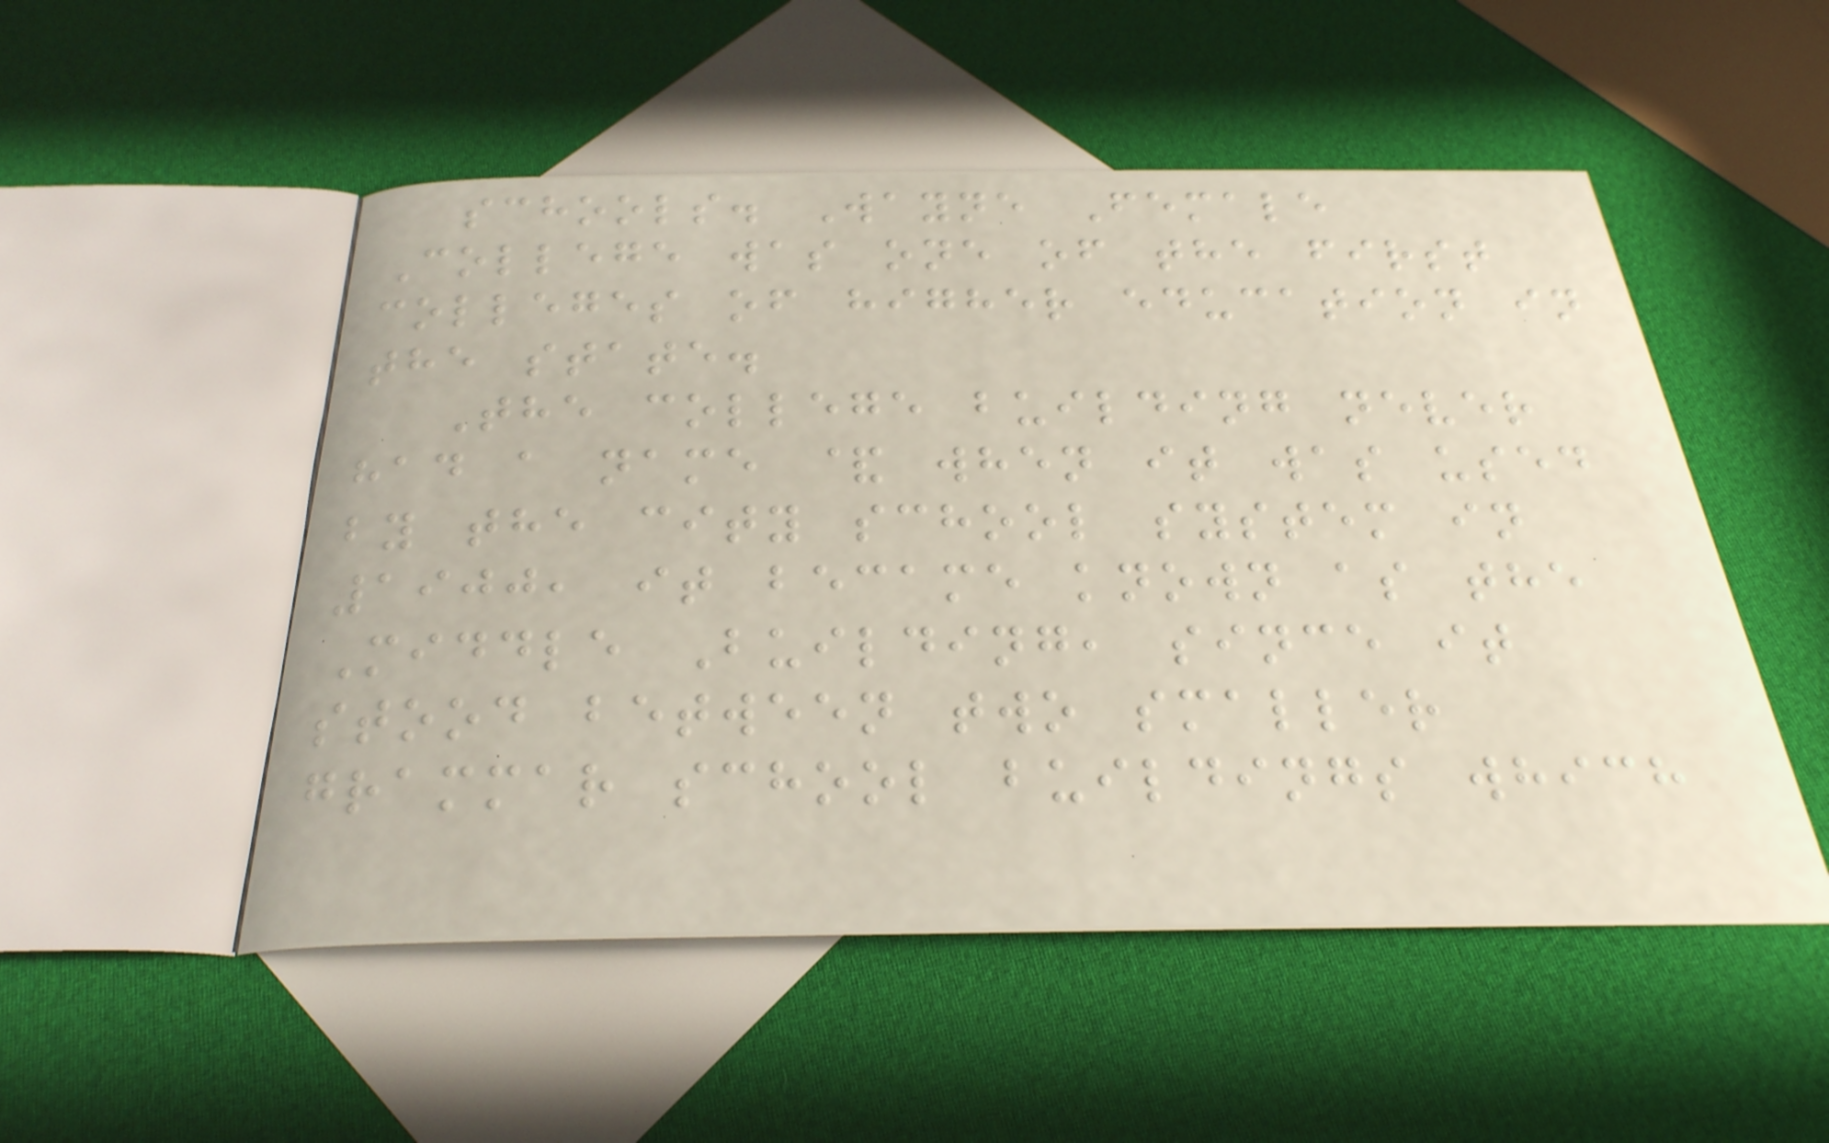schools. Wayne Female
College was one of the first
colleges of higher education in
the state.
The college building never
had a name & when it was used
by the city school system in
1900, it became known as the
Middle Building, since it
stood between two smaller
grammar school buildings which
